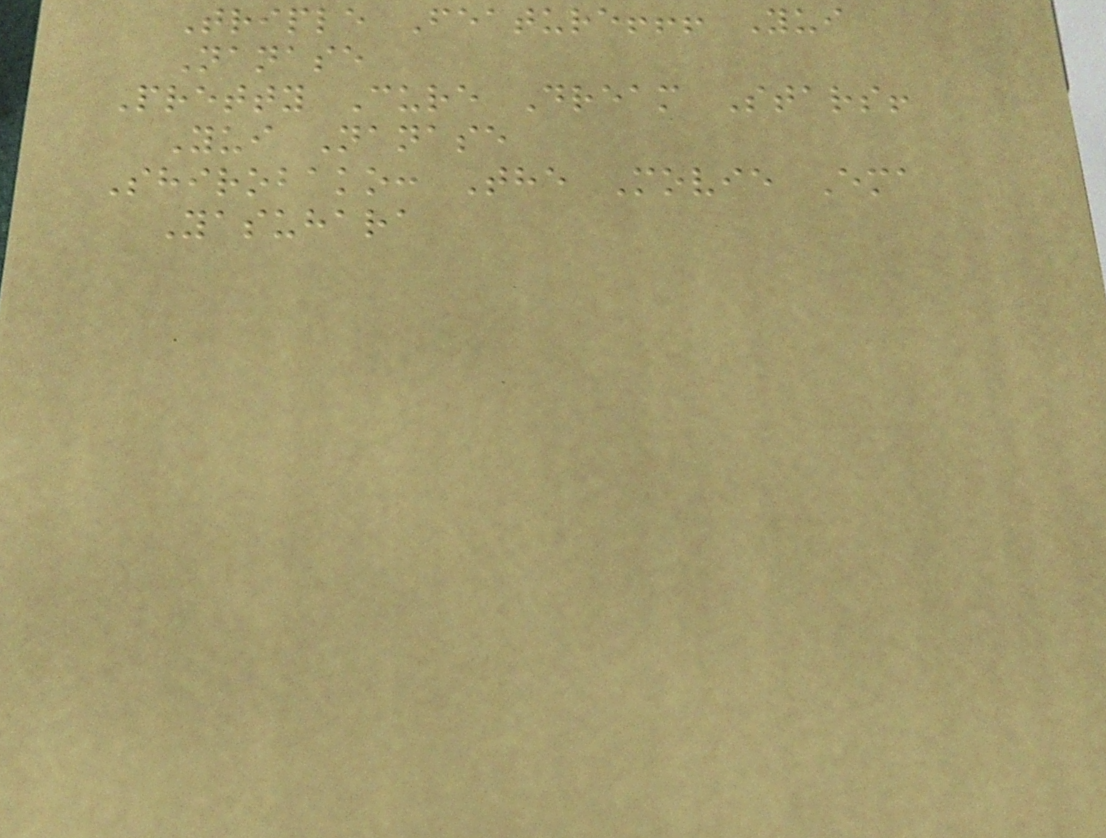Triple Feature!!! Yui
Nanase
Pretty Cure Dream Stars!
Yui Nanase
Shirobako: The Movie Ema
Yasuhara
